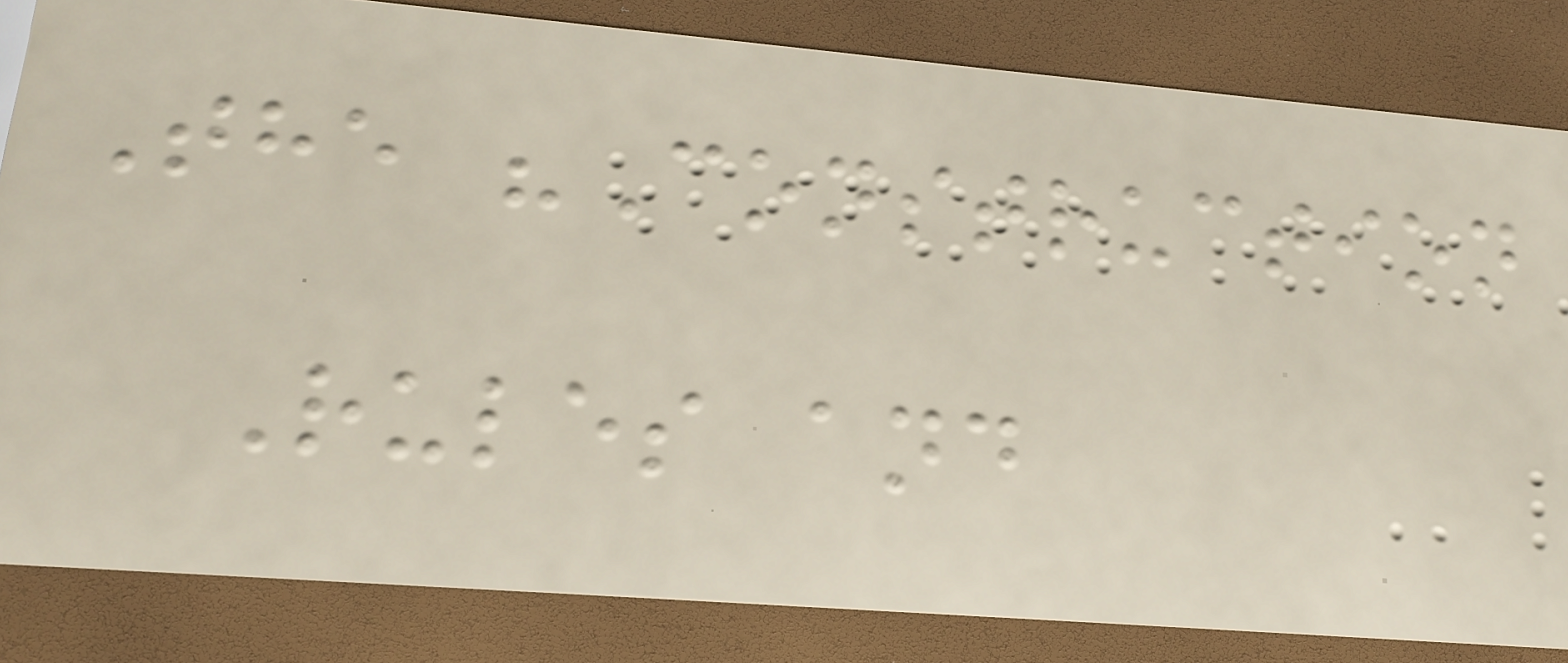The "Construction
Rules and
